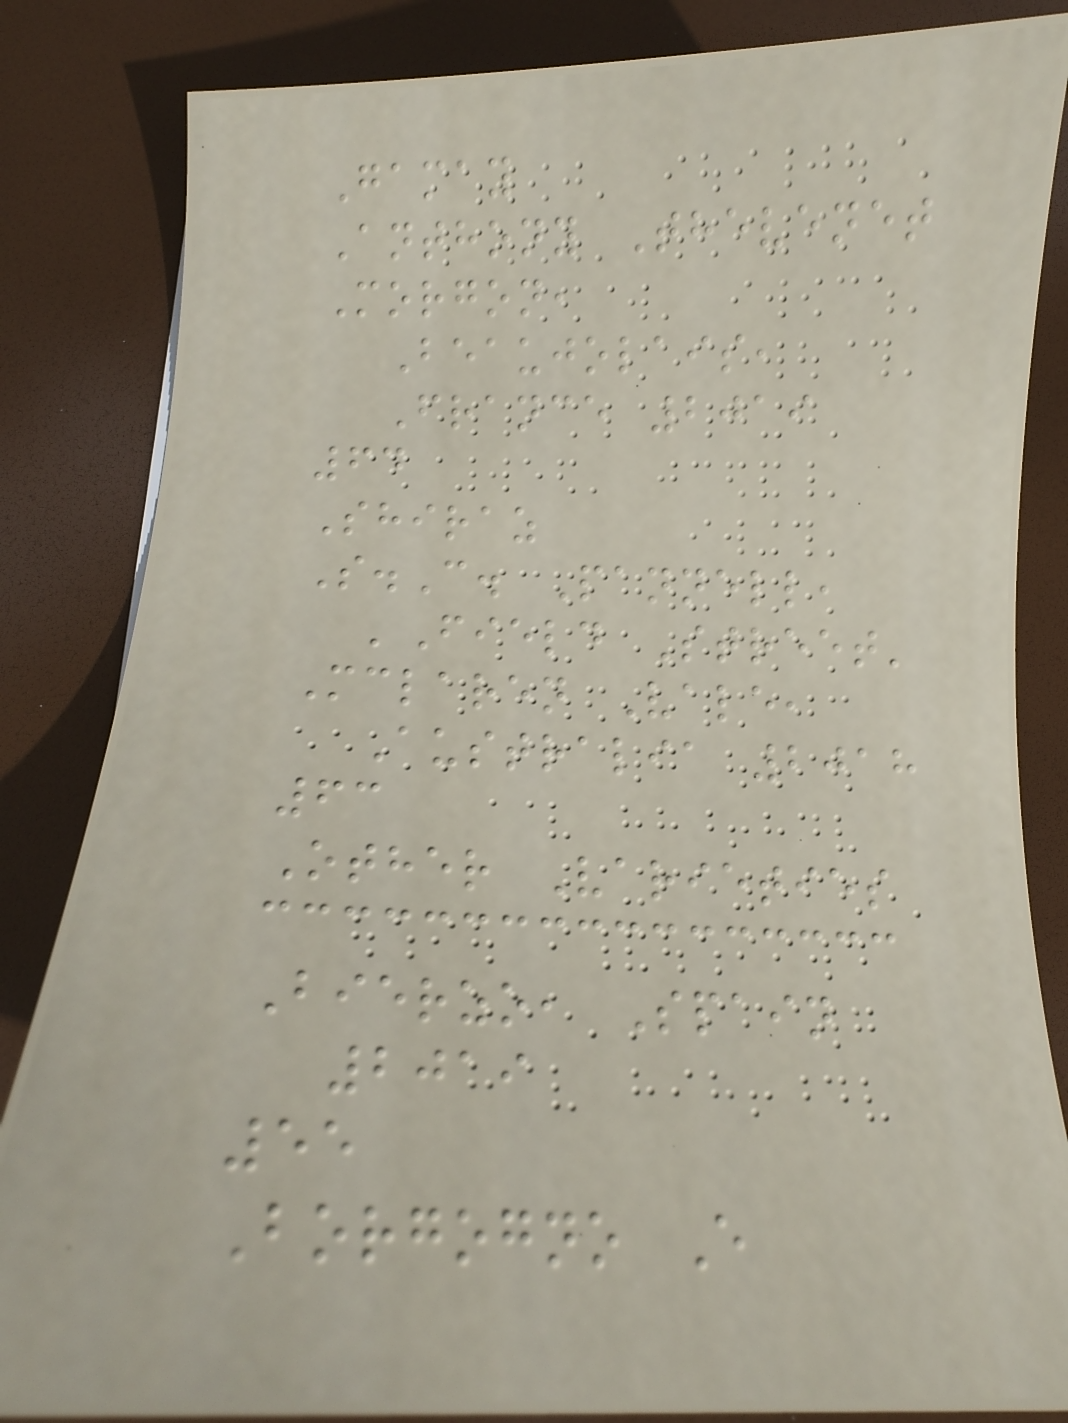Gamay
Anthony Thevenet
Morgon,
Beaujolais,
France 2019
64
Shiraz
S.C. Pannell,
'Field Street'
Mclaren Vale,
Australia 2018
63
Other Varieties
Bierzo, Spain
2019
55
Borgogno E
